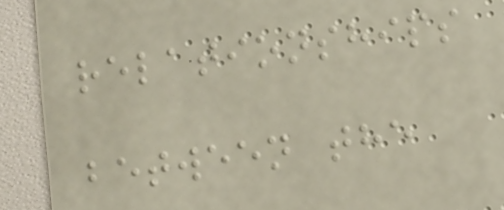relationships
between the
